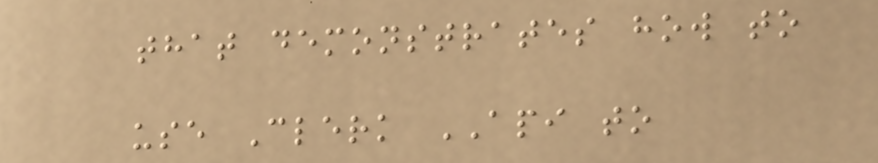that demonstrates how to
use Clerk API to
